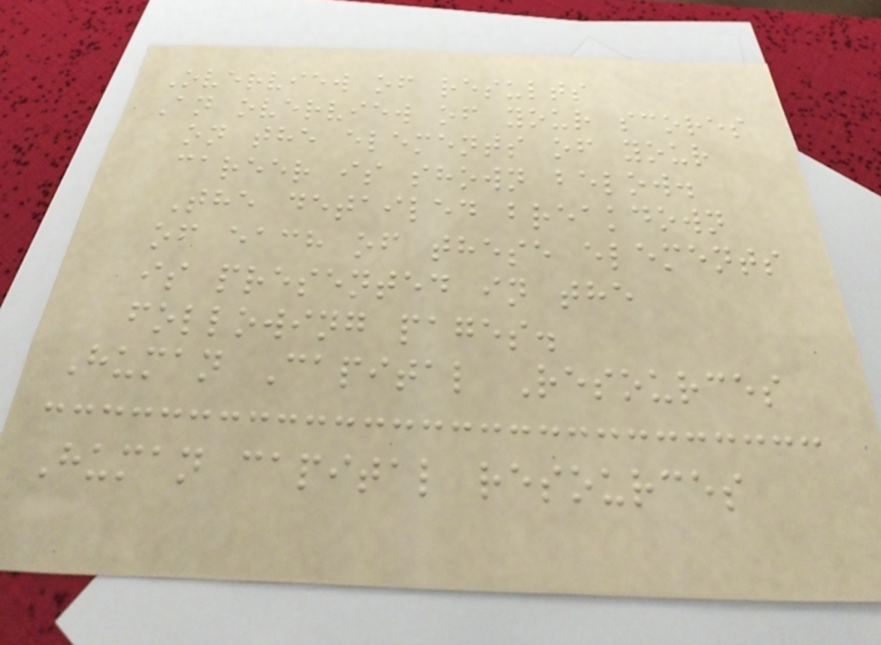Overview of results
An overview of your scores
on the elements of your
career is shown below.
The detailed breakdown
of each of these elements
is presented in the
following pages.
Human Capital Resources
Human capital resources
